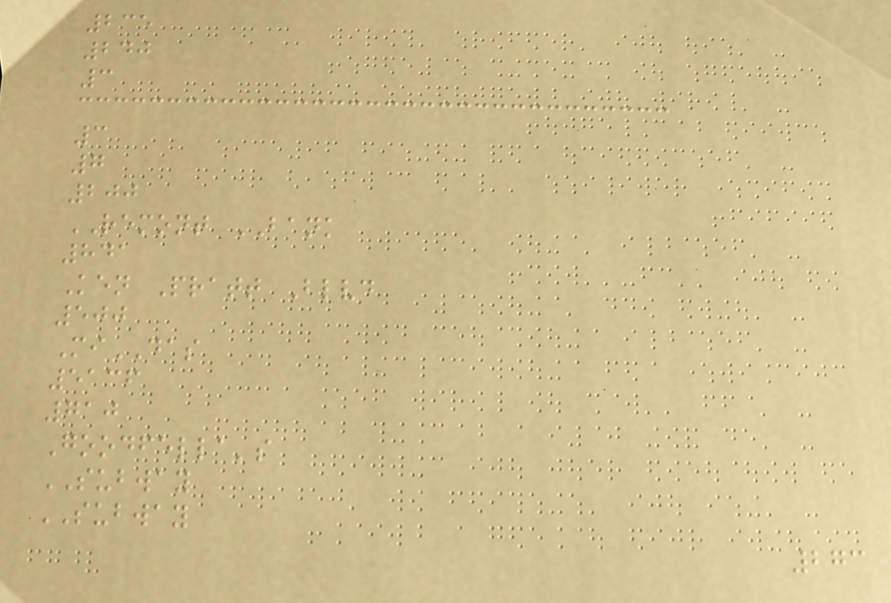235
240
3
3
7
200
REMONT BANK
841
Ken Pratt Blvd
500
MiDAS
5136
710
Goodfella's
SUBWAY
SUBWAY
273
